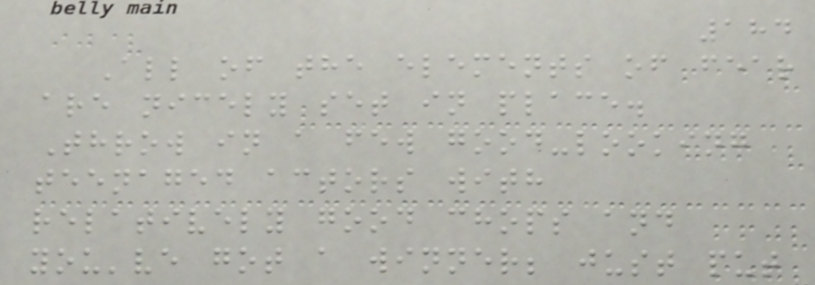184
All of the elements of fear
are nicely set in place.
Throw in a few good-looking
teenaged actors with
relatively good chops and
you've got a winner; just put
